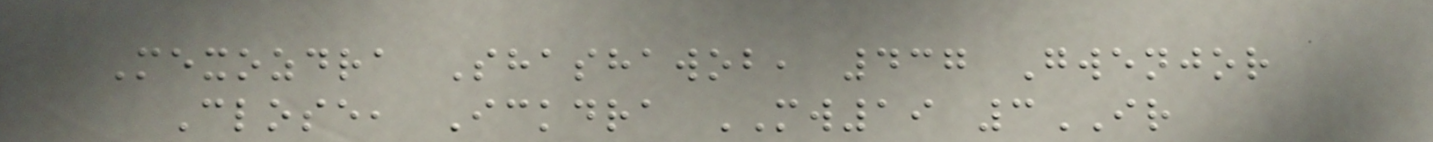Mexozdra Shashawob, 437 Gwenjor
Close, Ickdra MW19 3IR
